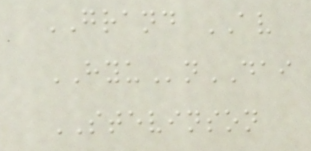GRAND AV
HYUnDAI
STEVINSON
